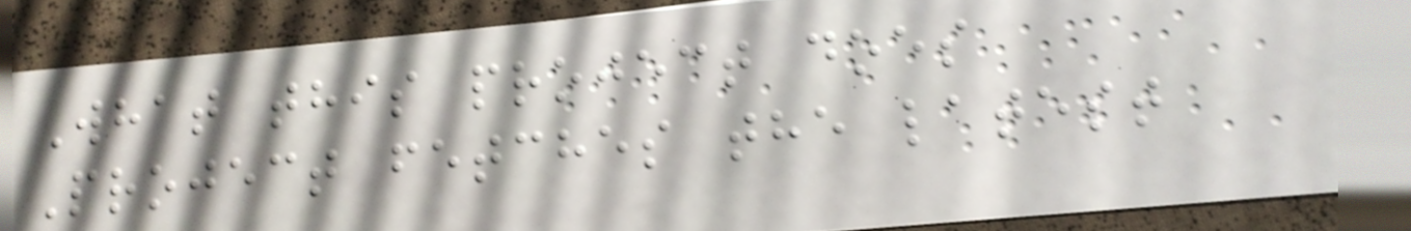What this project does
Project fetches the latest
